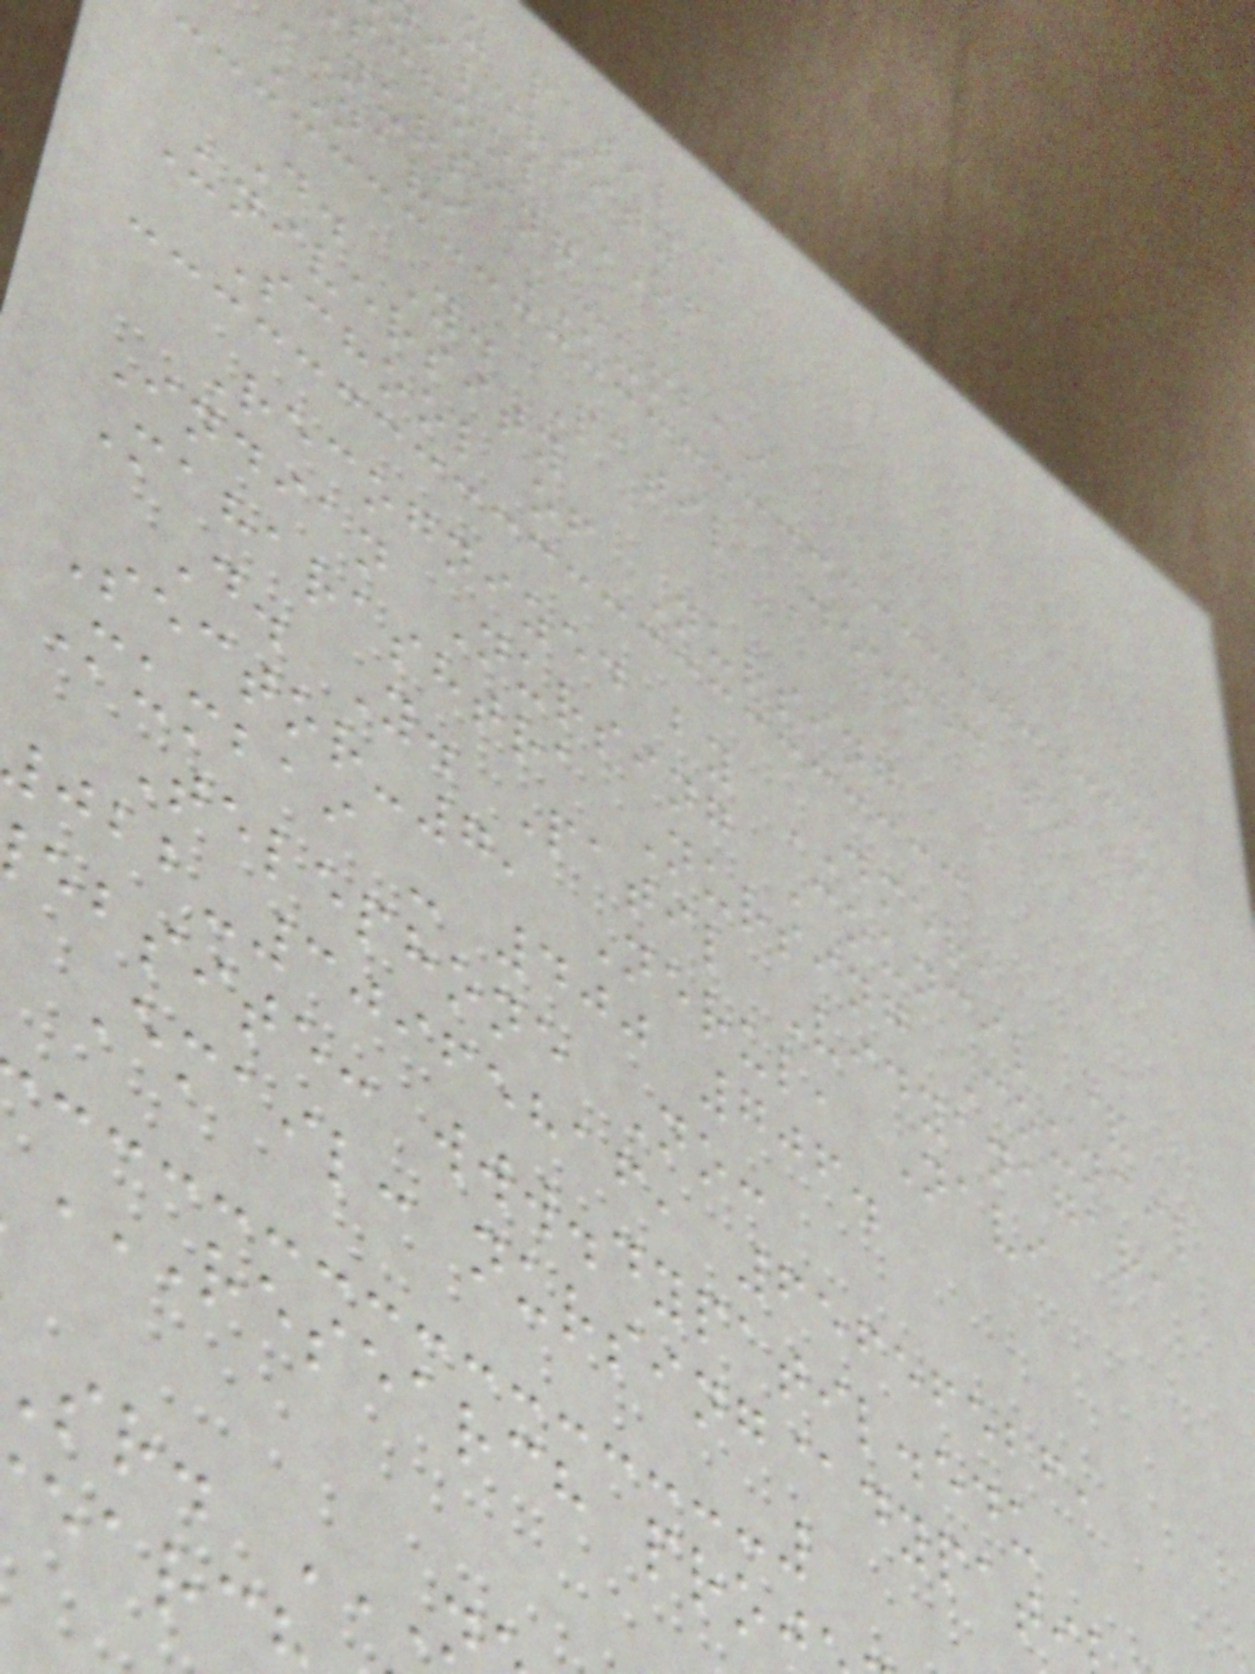iversity
school OF
nursing
NAVI MUMBAI
D. Y. Patil Deemed to be
University
School of Nursing
Recognized by DMER,
Indian Nursing Council &
Maharashtra Nursing Council
D. Y. Patil Vidyanagar,
Sector-7, Nerul, Navi
Mumbai - 400 706.
Telephone No:
-30965816, 65656526,
ebsite: www.dypatil.edu
Email: nursing@dypati
